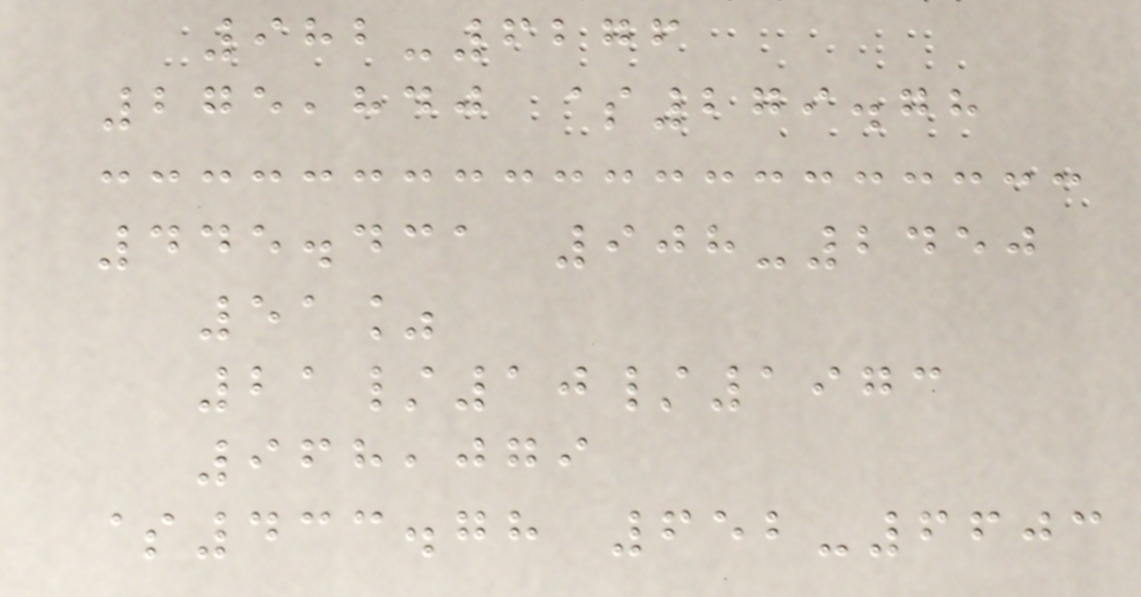982-6276
275,840 $279.78
445.431 908-2450
51%
21/10/1973
968,079
$433.78 652-6603
